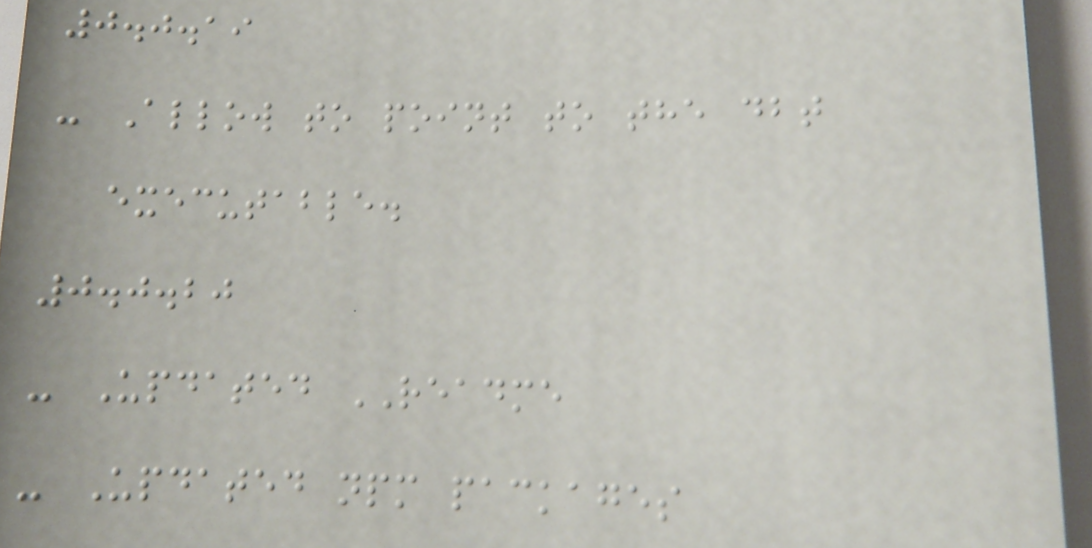0.0.19
- Allow to point to the dbt
executable.
0.0.20
- Updated README
- Updated npm packages
